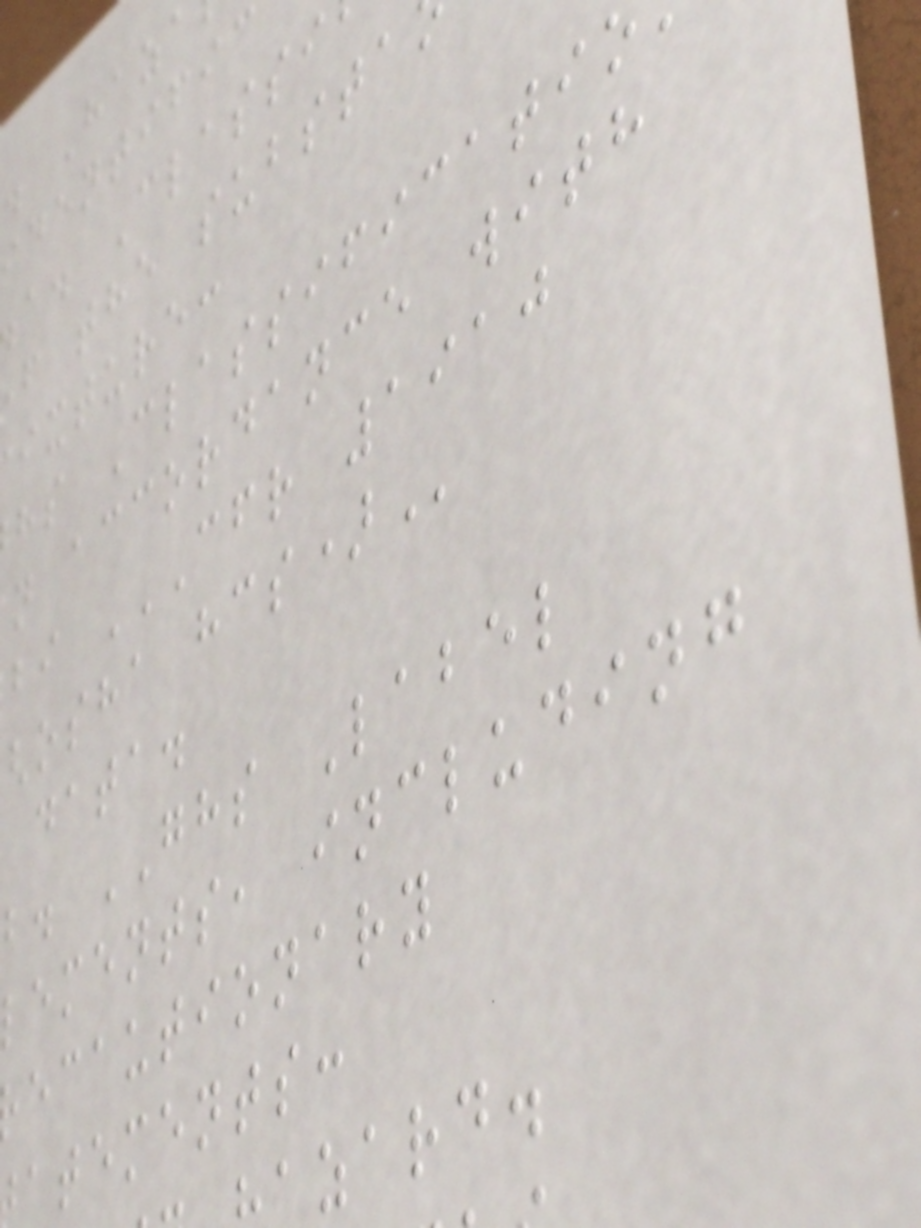. Haz
identific
a. Classi
f the substa
ixture:
hs Classificati
n accordance with
osha
data.
b. GHS Label
lements, including
ecautionary
atements:
azard.
